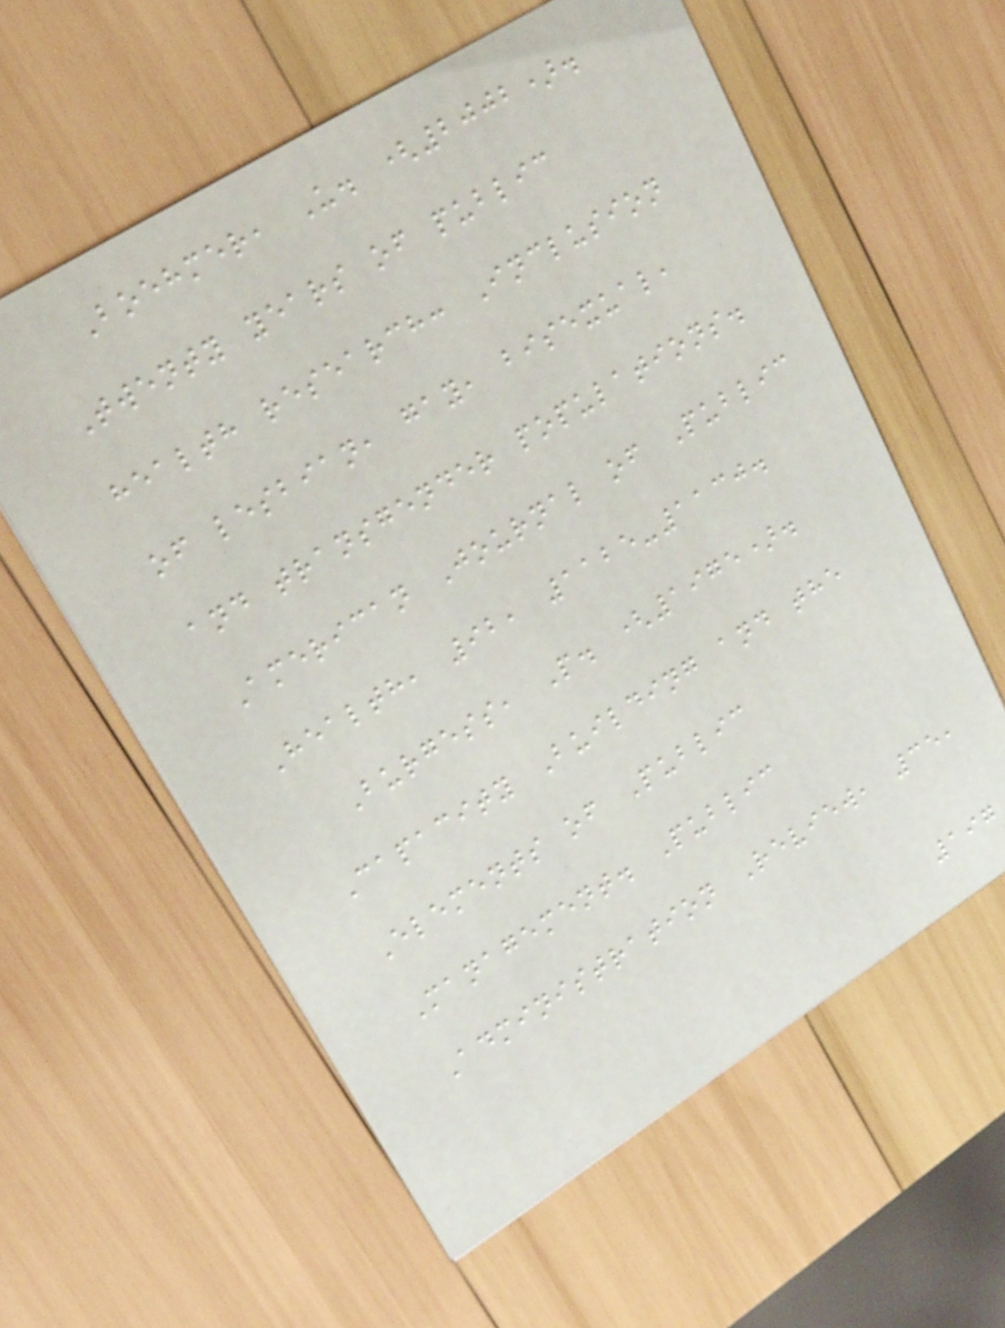Boehmer, U. (2002).
Twenty years of public
health research: Inclusion
of lesbian, gay, bisexual,
and transgender populations.
American Journal of Public
Health, 92, 1125-1130.
Burgess, P. (1975).
Capacity Building and the
Elements of Public
Management. Public
Administration Review, 35,
197
